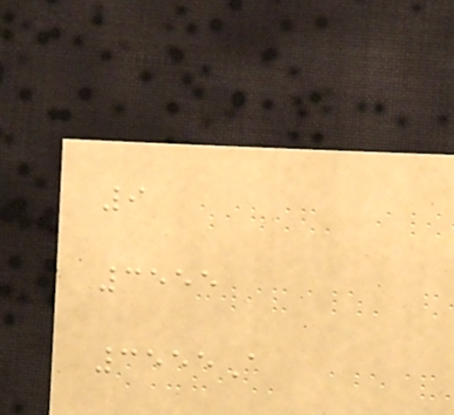9
3555
3555A
